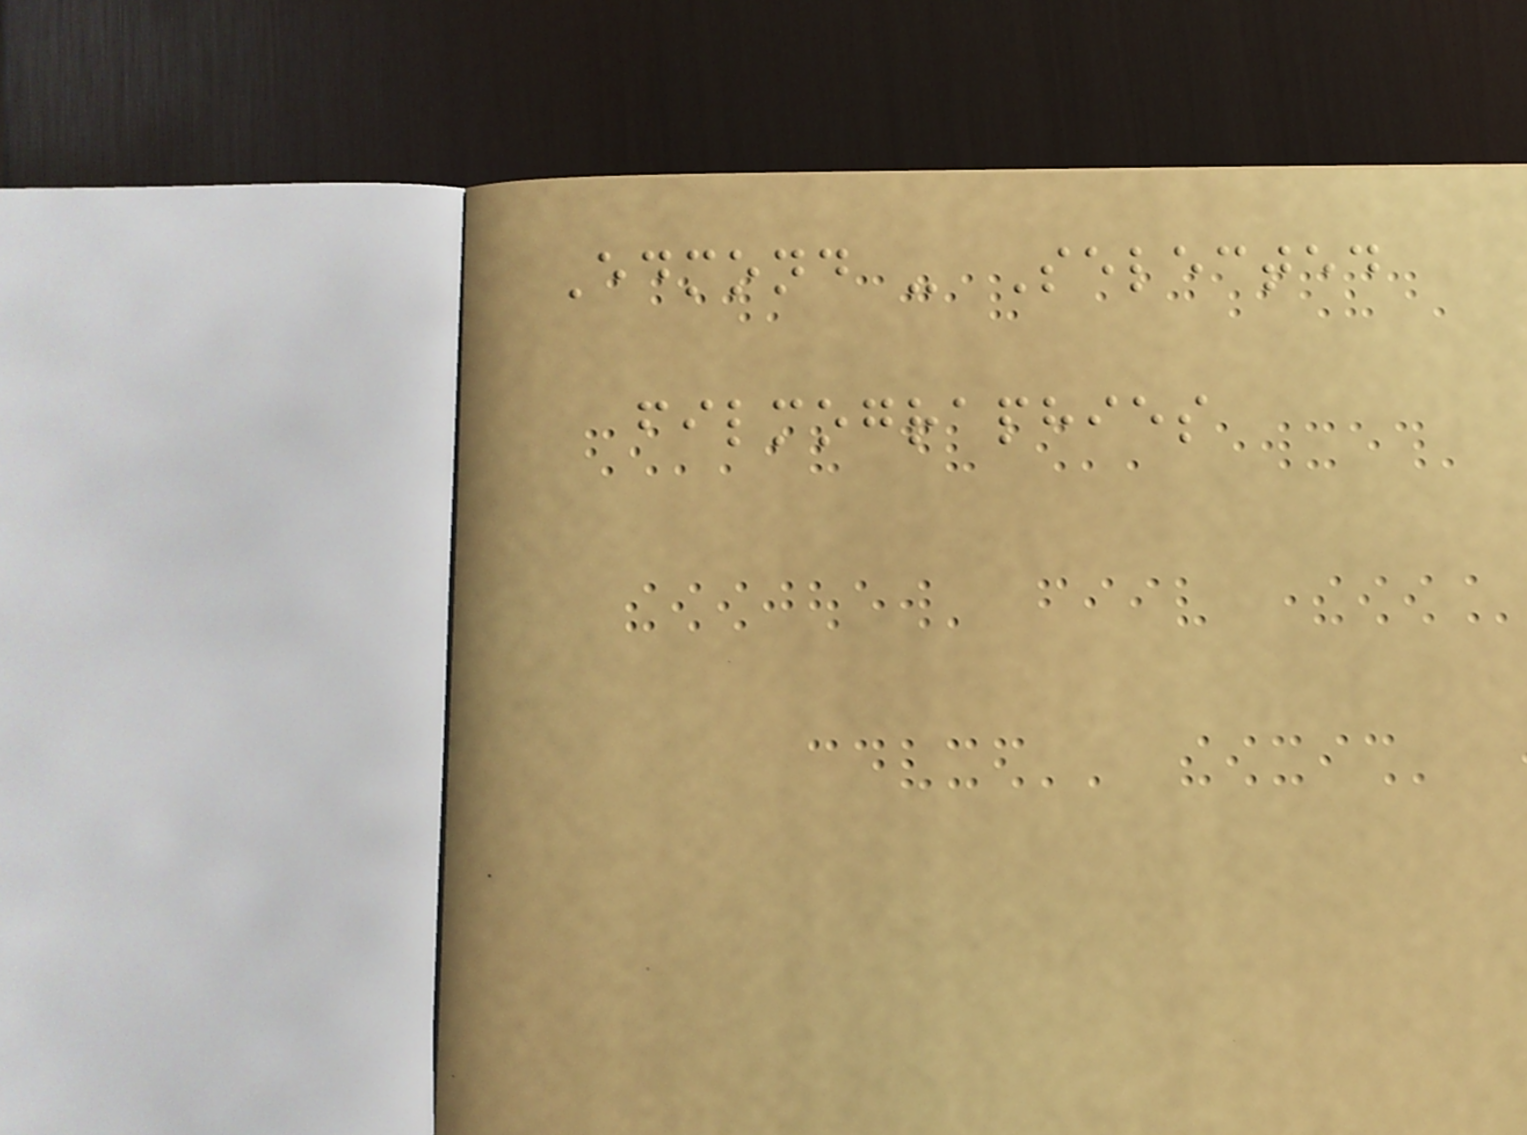Edmond - Selected
filmographies
